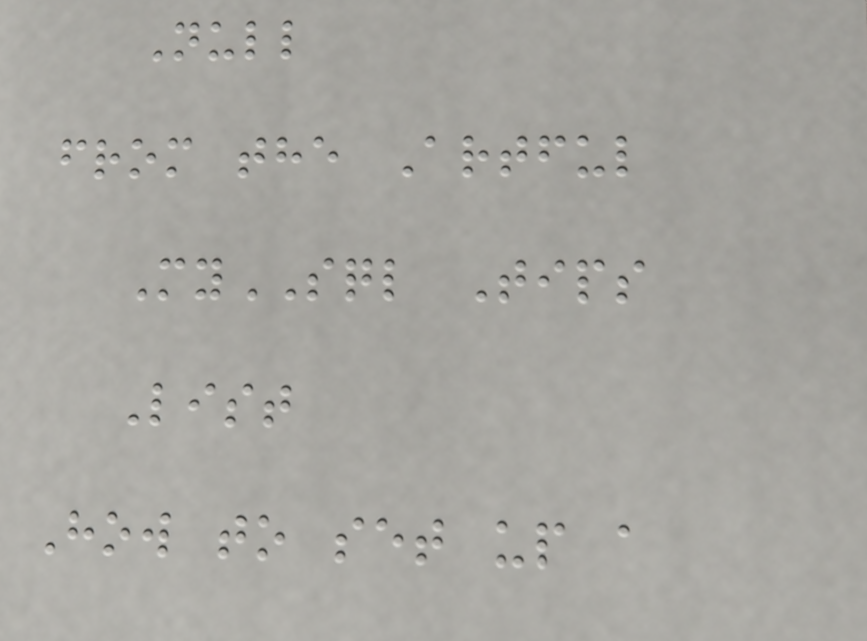Null
from the Artful
MySQL Tips
List
How to set up a
